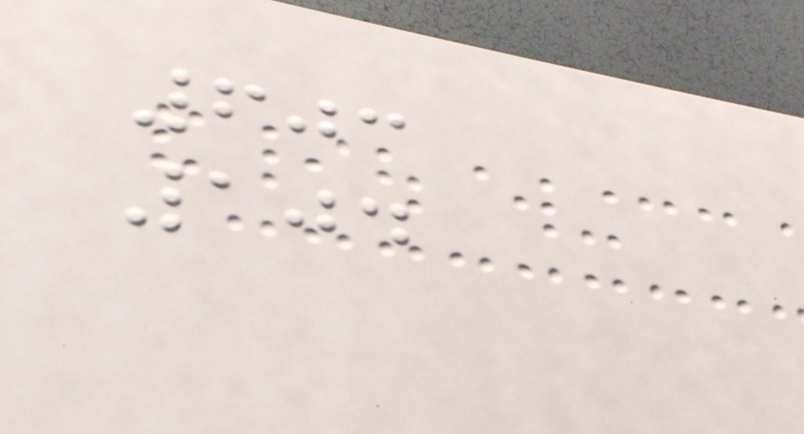603
104
